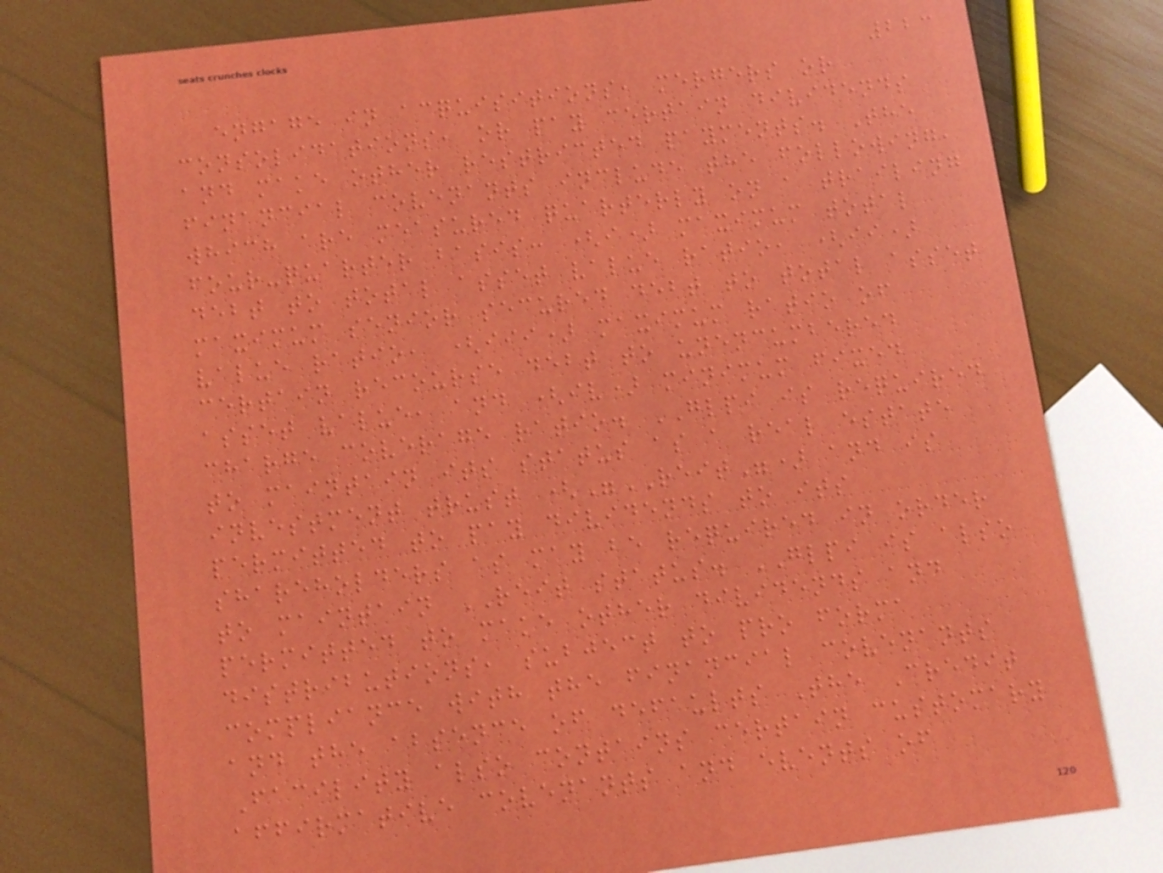223
engage in acquisitions, mergers or
consolidations, or pay certain dividends
and make other restricted payments. The
financial covenants include the following,
which are measured quarterly on a trailing
four-quarter basis: (i) maximum total
debt to total asset value ratio, (ii)
maximum senior secured debt to total asset
value ratio, (iii) maximum ratio of
certain recourse debt to unencumbered
asset value, and (iv) minimum fixed
charge coverage ratio. GLPI is required
to maintain its status as a real estate
investment trust ("REIT") and is
permitted to pay dividends to its
shareholders as may be required in order
to maintain REIT status. GLPI is also
permitted to make other dividends and
distributions, subject to pro forma
compliance with the financial covenants
and the absence of defaults The Credit
Facility also contains certain customary
affirmative covenants and events of
